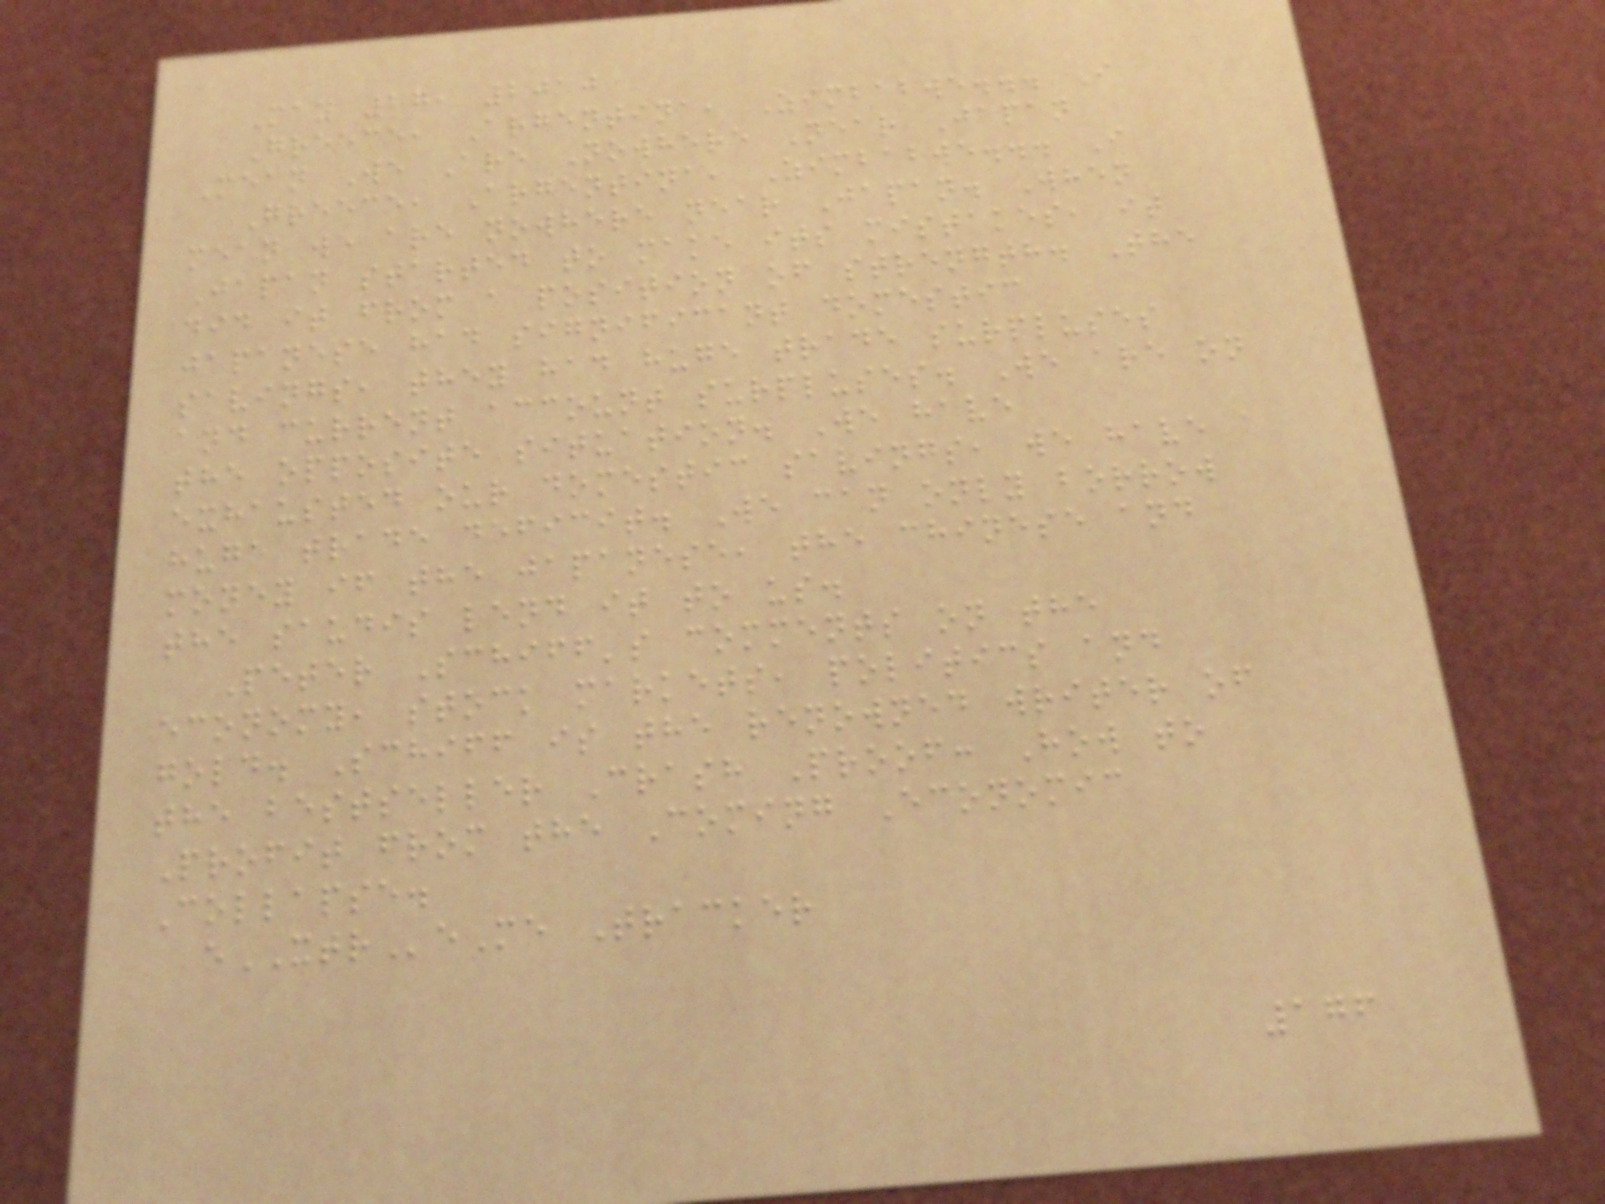May 27, 2010
Greece, Argentina, Zimbabwe... I
Mean We Are Nowhere Near Japan
Greece, Argentina, Zimbabwe... I
mean we are nowhere near Japan. When
Japan started to make its mistakes, it
did it from a position of strength. The
japanese had significant domestic
savings, they had huge trade surpluses
and current account surpluses. We are on
the opposite situation. We have
exhausted our domestic savings, we have a
huge trade deficit. We can only borrow
money if the japanese, the chinese and
the saudis lend it to us.
Peter Schiff's comments on the
economy, stock markets, politics and
gold. Schiff is the renowned writer of
the bestseller Crash Proof: How to
Profit from the Coming Economic
Collapse.
eXTReMe Tracker
176
